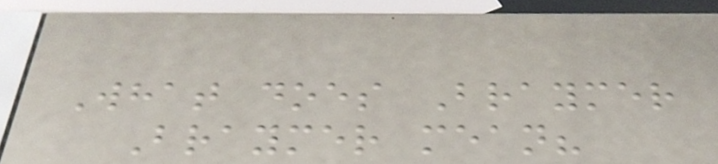What does Braymer
Braymer mean?
